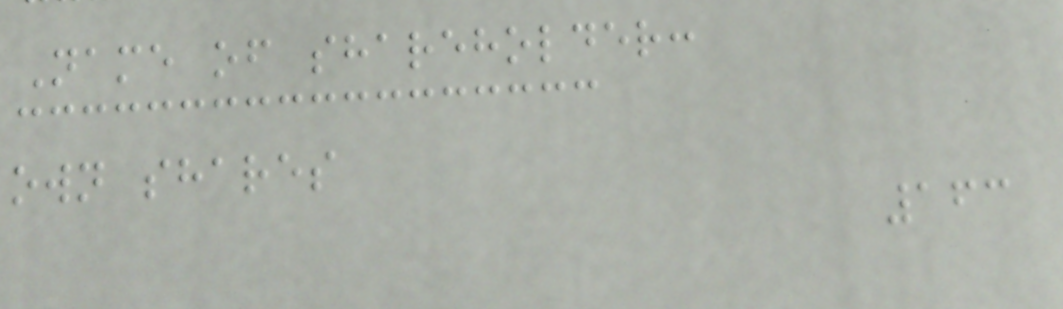Name of shareholder:
own shares
163
